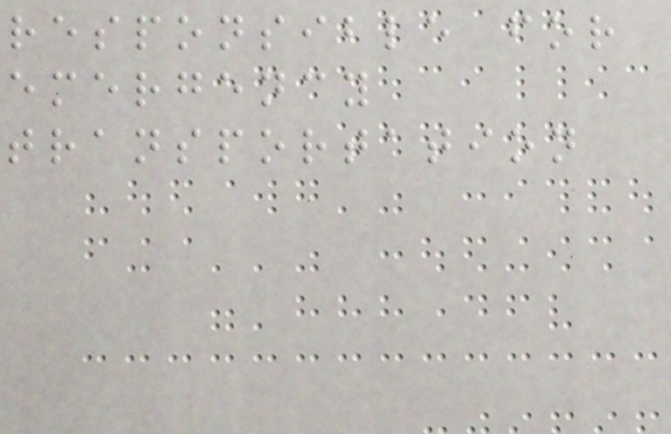responsible for
emergency
transportation
